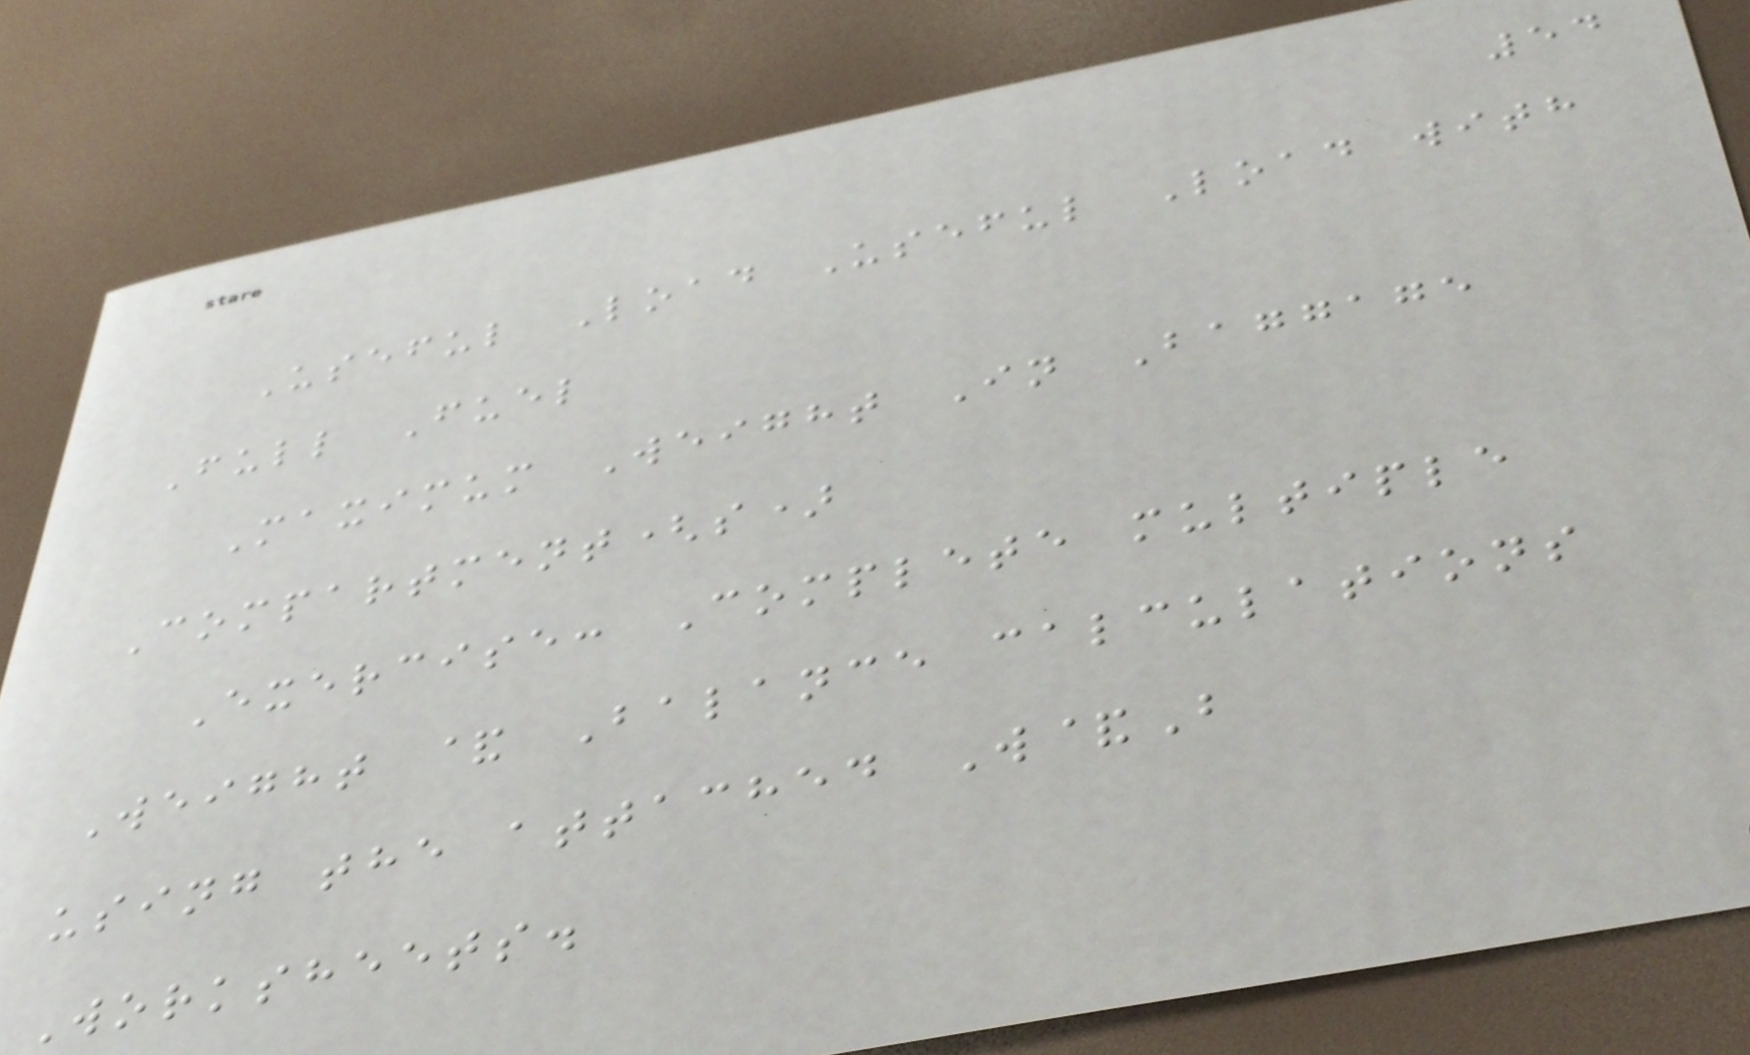54
Useful Load Useful Load with
Full Fuel
Maximum Weight In Baggage
Compartment(s)
Exercise: Complete multiple
Weight & Balance calculations
using the attached W&B
Worksheets.
